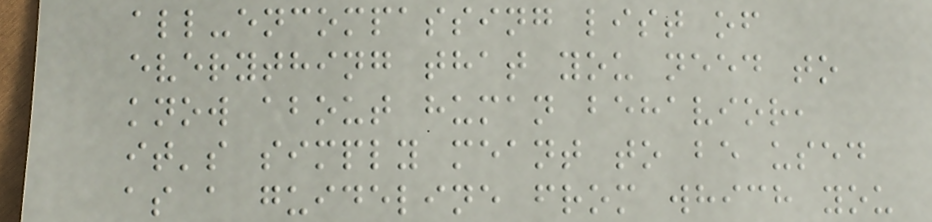all-encompassing list of
everything that you need to
know about human behavior,
it's simply meant to be used
as a guideline from which you
